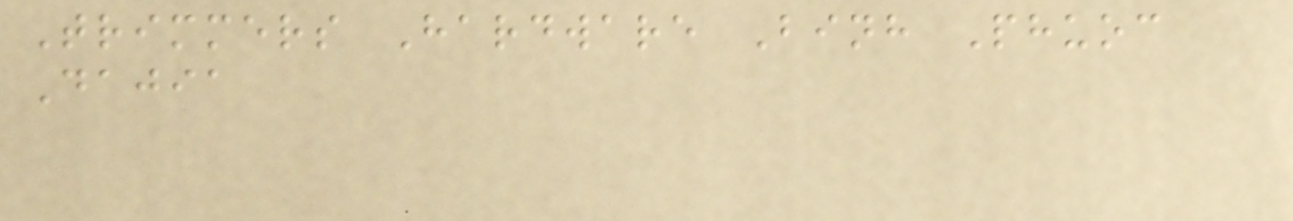Trimmers Hardware Binh Phuoc
Dajia
